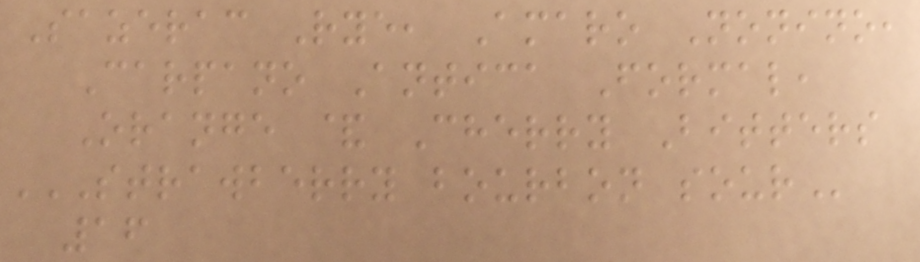Sazerac Rye, Amaro Nonino,
Carpano Antica Formal,
Orange & Cherry Bitters
STRAWBERRY BOURBON SOUR
16
